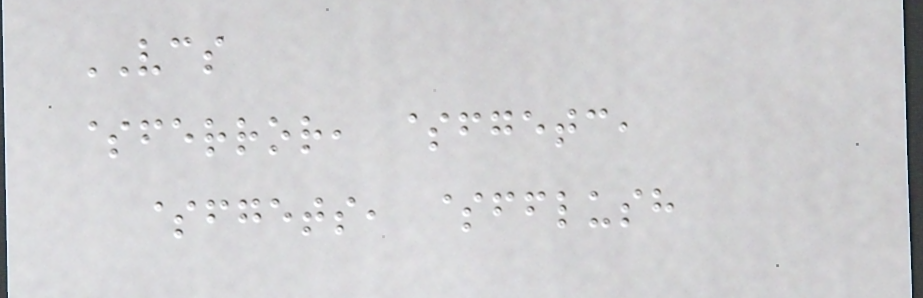VCS
$ferror, $fgetc,
$fgets, $fflush
